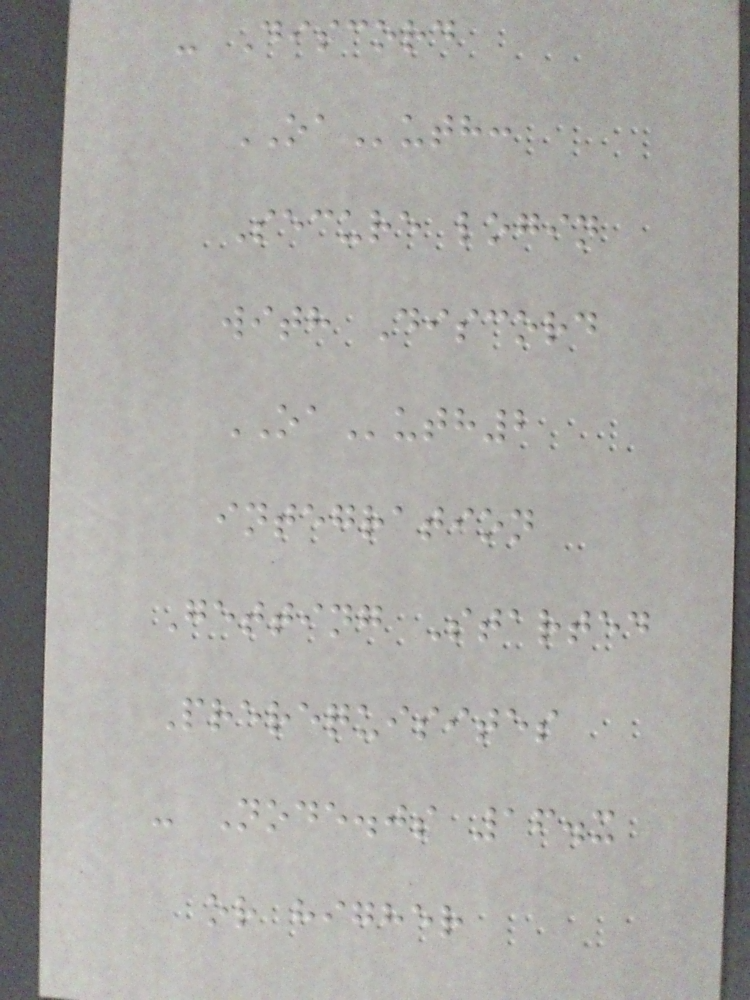- Discord
OAuth:
Secure login
with Discord
OAuth2
integration
Getting Started
Prerequisites
- Node.js 16.x
or higher
